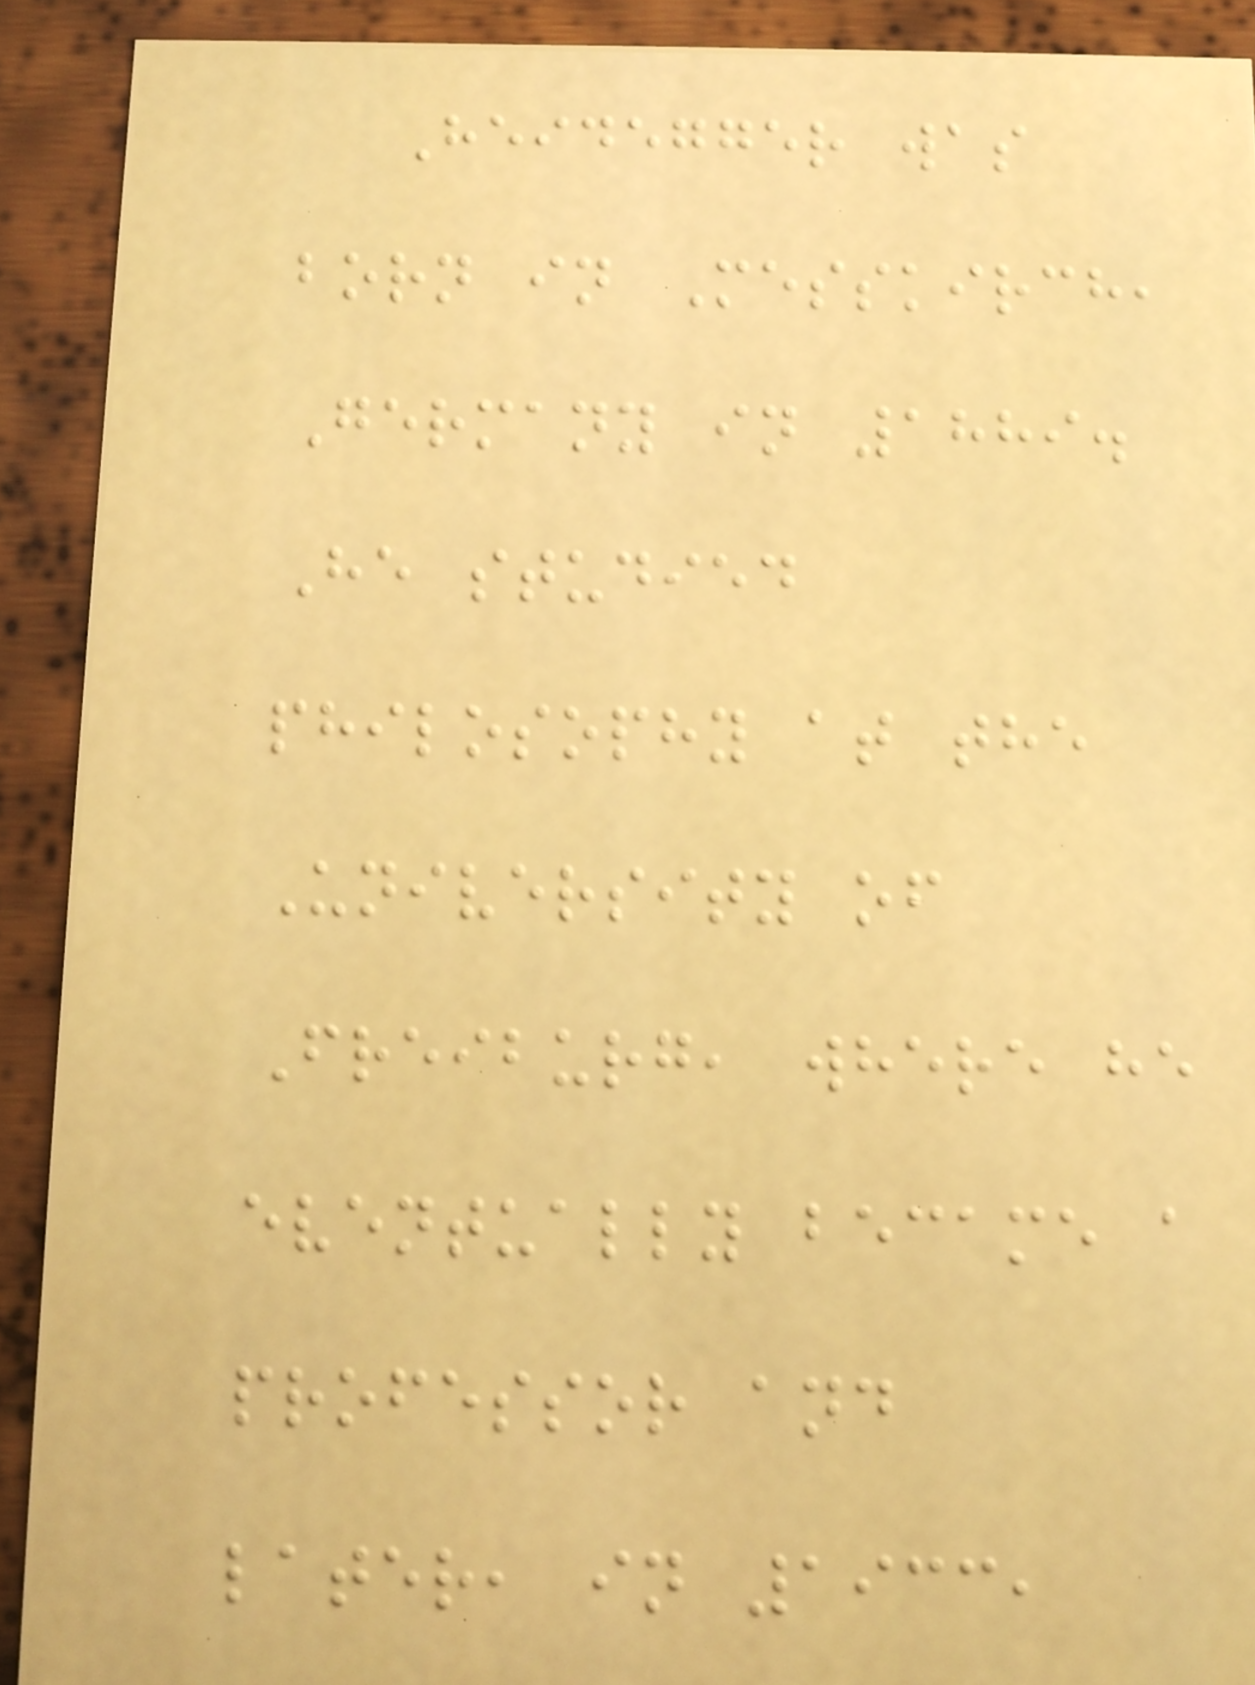Heidegger was
born in Messkirch,
Germany in 1889.
He studied
philosophy at the
University of
Freiburg, where he
eventually became a
professor and
later, in 1933,
